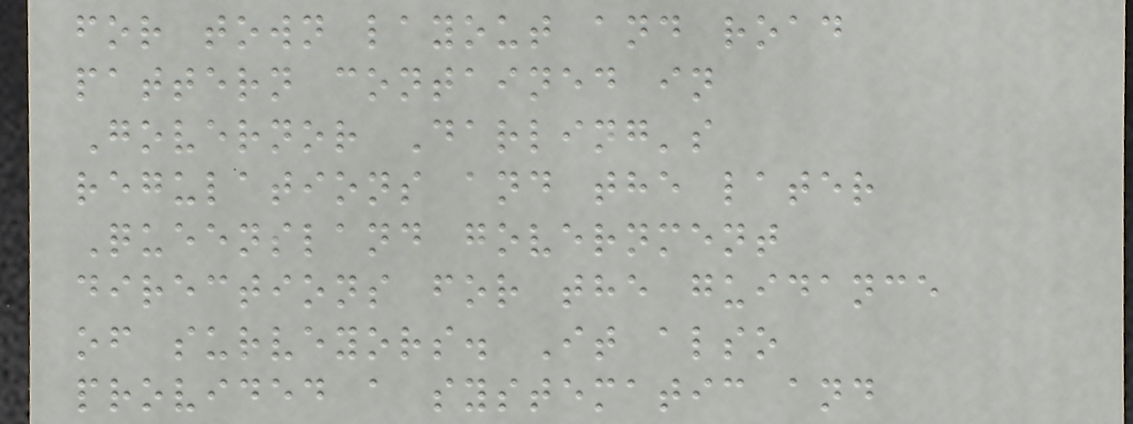for town layout and road
pattern contained in
Governor Darling's
regulations and the later
Queensland government
directions for the guidance
of surveyors. It also
provided a systematic and
